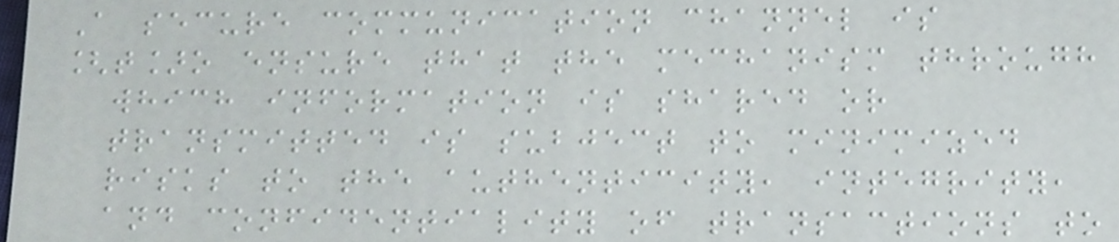A secure communication channel is
[t]o ensure that the mechanism through
which information is shared or
transmitted is subject to minimized
risks to the authenticity, integrity,
and confidentiality of transactions to
